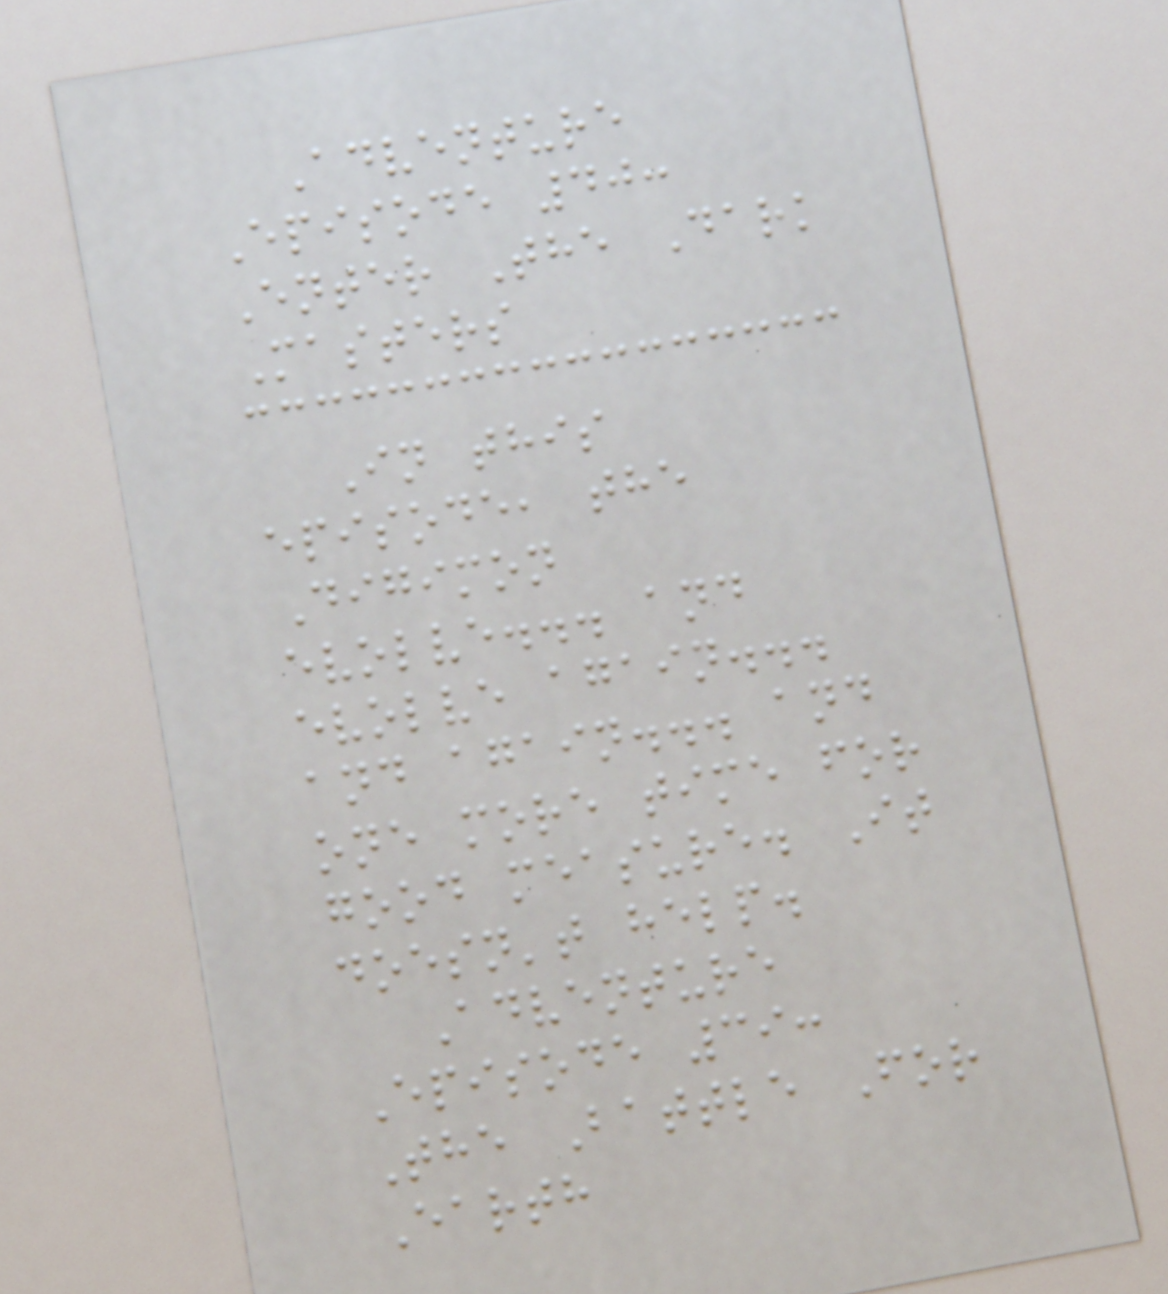Adventure
Episode 40:
Enter The Dark
Masters
In this
episode, the
Digimon
evolve... and
evolve again...
and again... and
one more time for
good measure. It
doesn't help.
Adventure
Episode 39:
The Battle For
Earth
